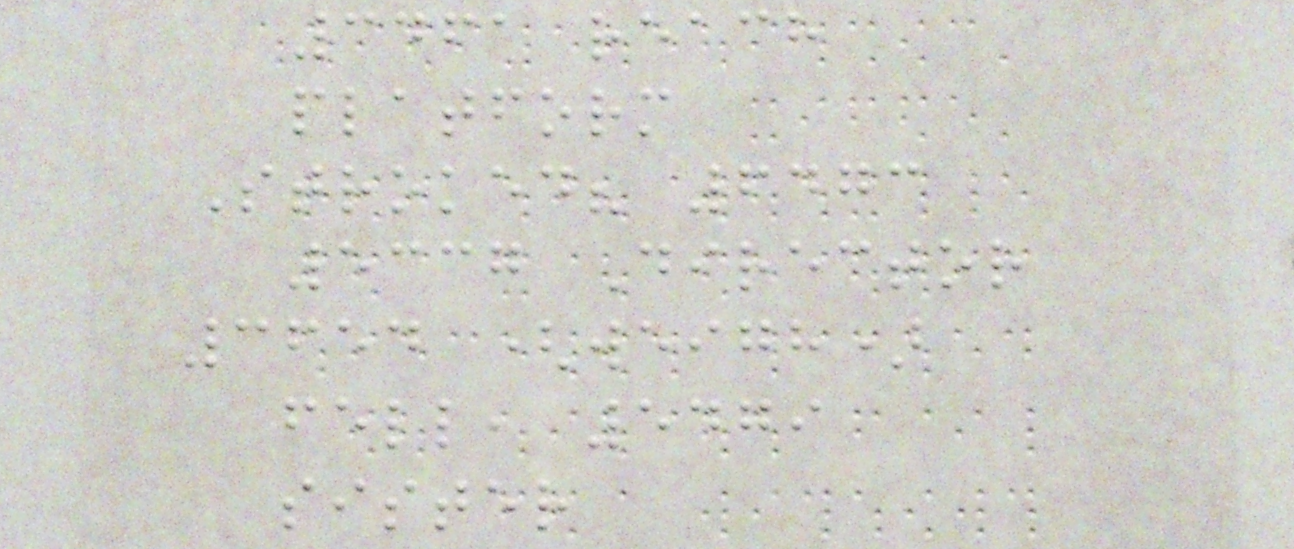3461 reach
platform
Stroked? 6473
5337 Director
3654 (weigh)
fell, 5479
sister
